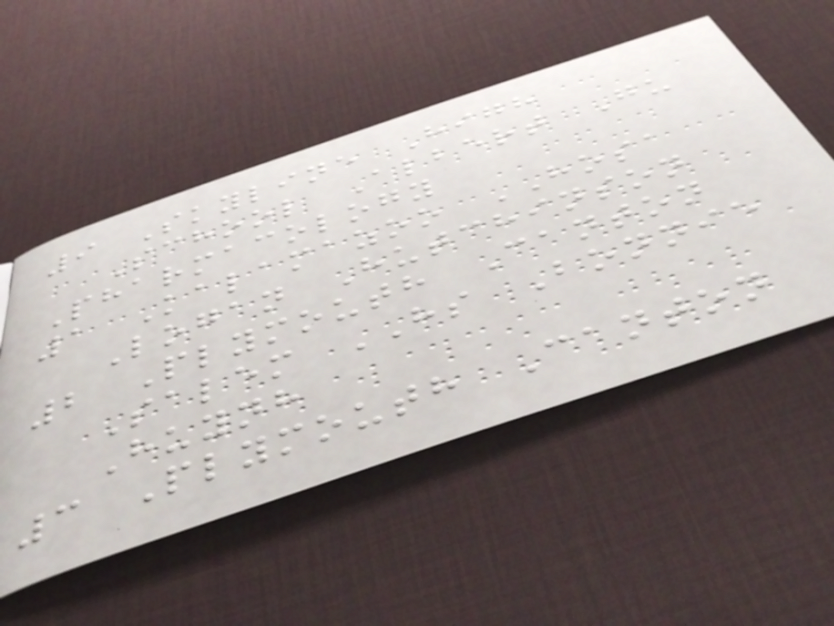9 Skyline High
School Albert Gu
Pharmacology
1 Kalamazoo HOSA
Logan Hutchinson
2 Plymouth Canton
Salem HS Bonnie
Huynh
3 Plymouth Canton
